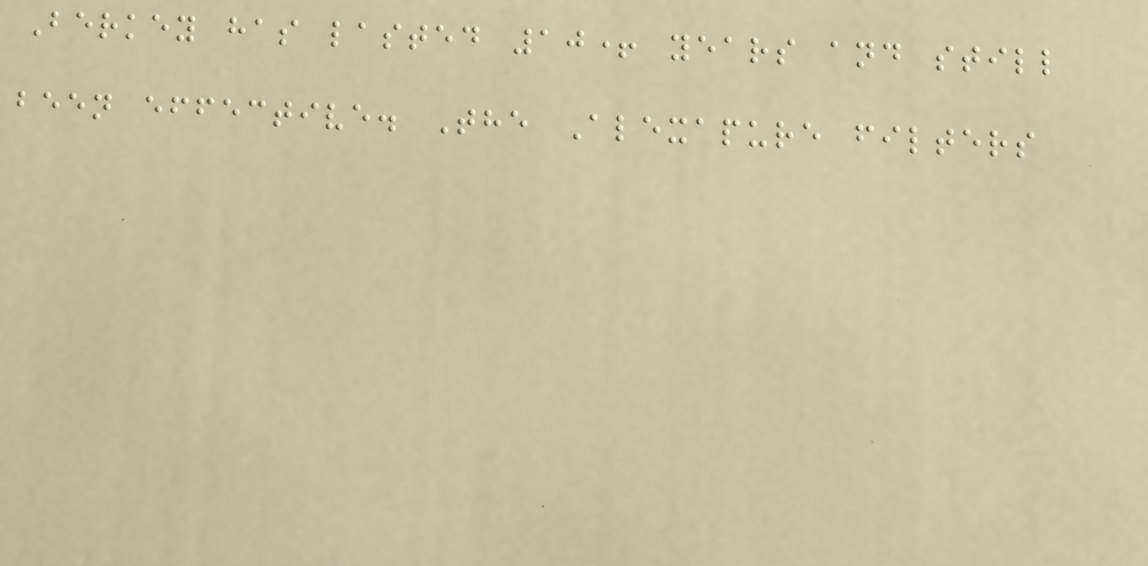Berkey has lasted 10+ years and still
been effective. The Alexapure filters
